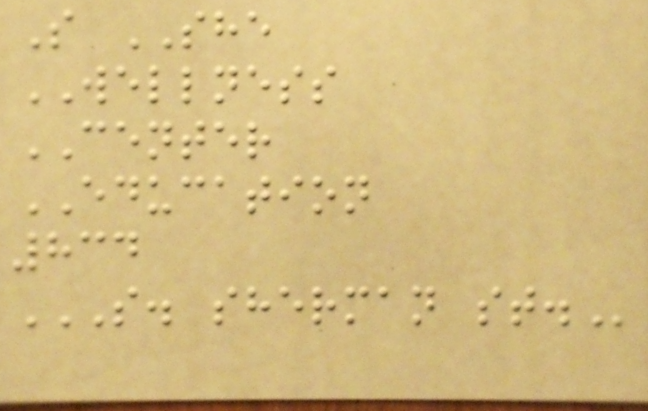S SHE
WELLNESS
CENTER
EDUCATION
834
S. SHERMAN ST.
